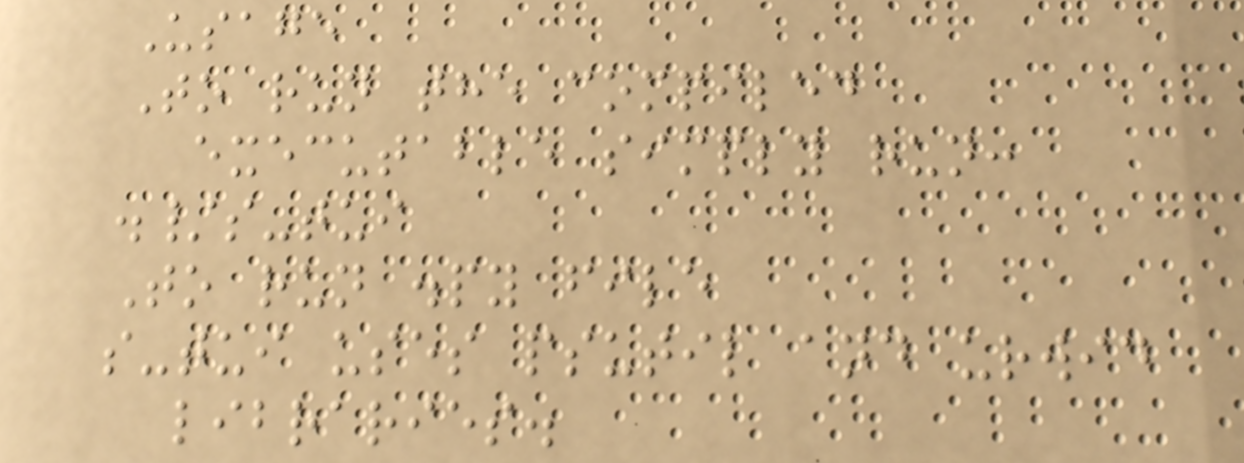Usage
To run the compiled
executable simply run:
./s-tui
To run .py file
s-tui uses psutil and urwid
libraries.
